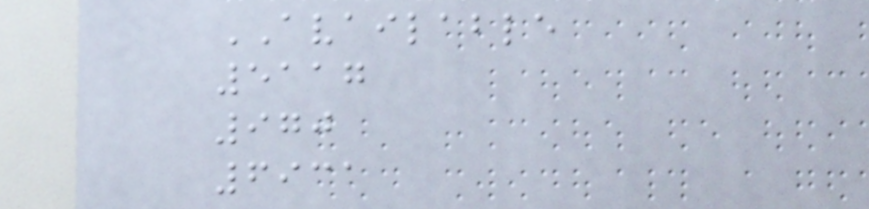AVAILABLE
5117
970
6931
